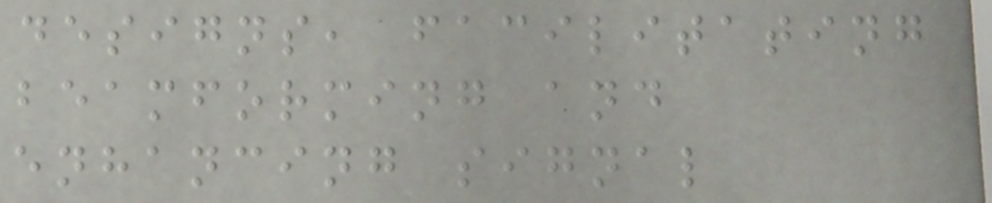designs, facilitating
beamforming and
enhancing signal
